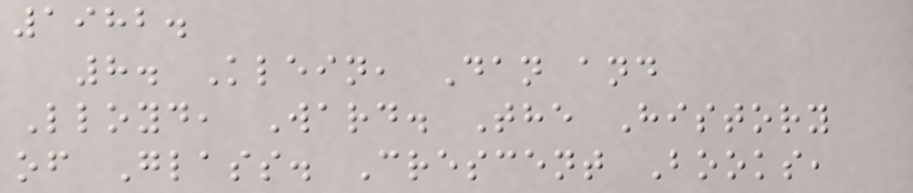1982.
8. Klein, Dan and
Lloyd, Ward. The History
of Glass. Crescent Books,
